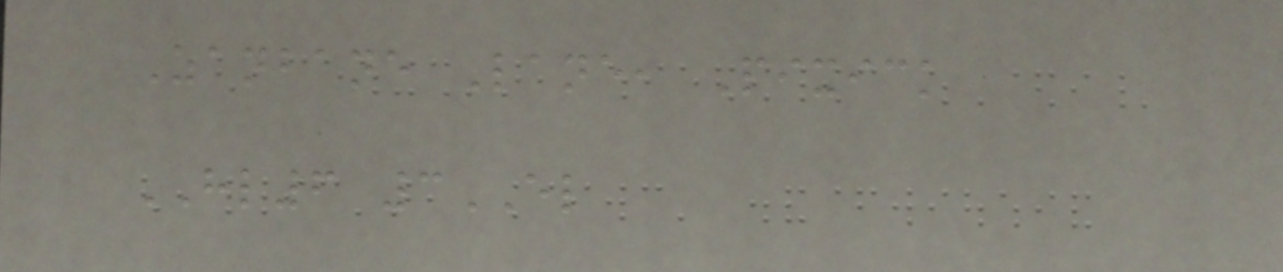Zanbane Lane, Pixick
HL6 3EL
